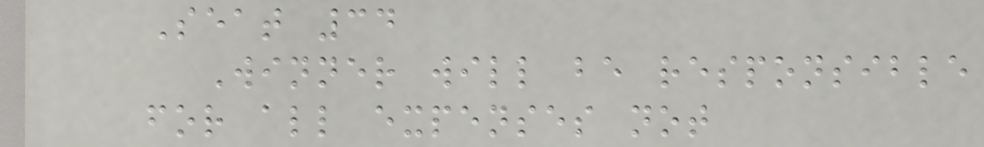Seat 34
Winner will be responsible
for all expenses not
